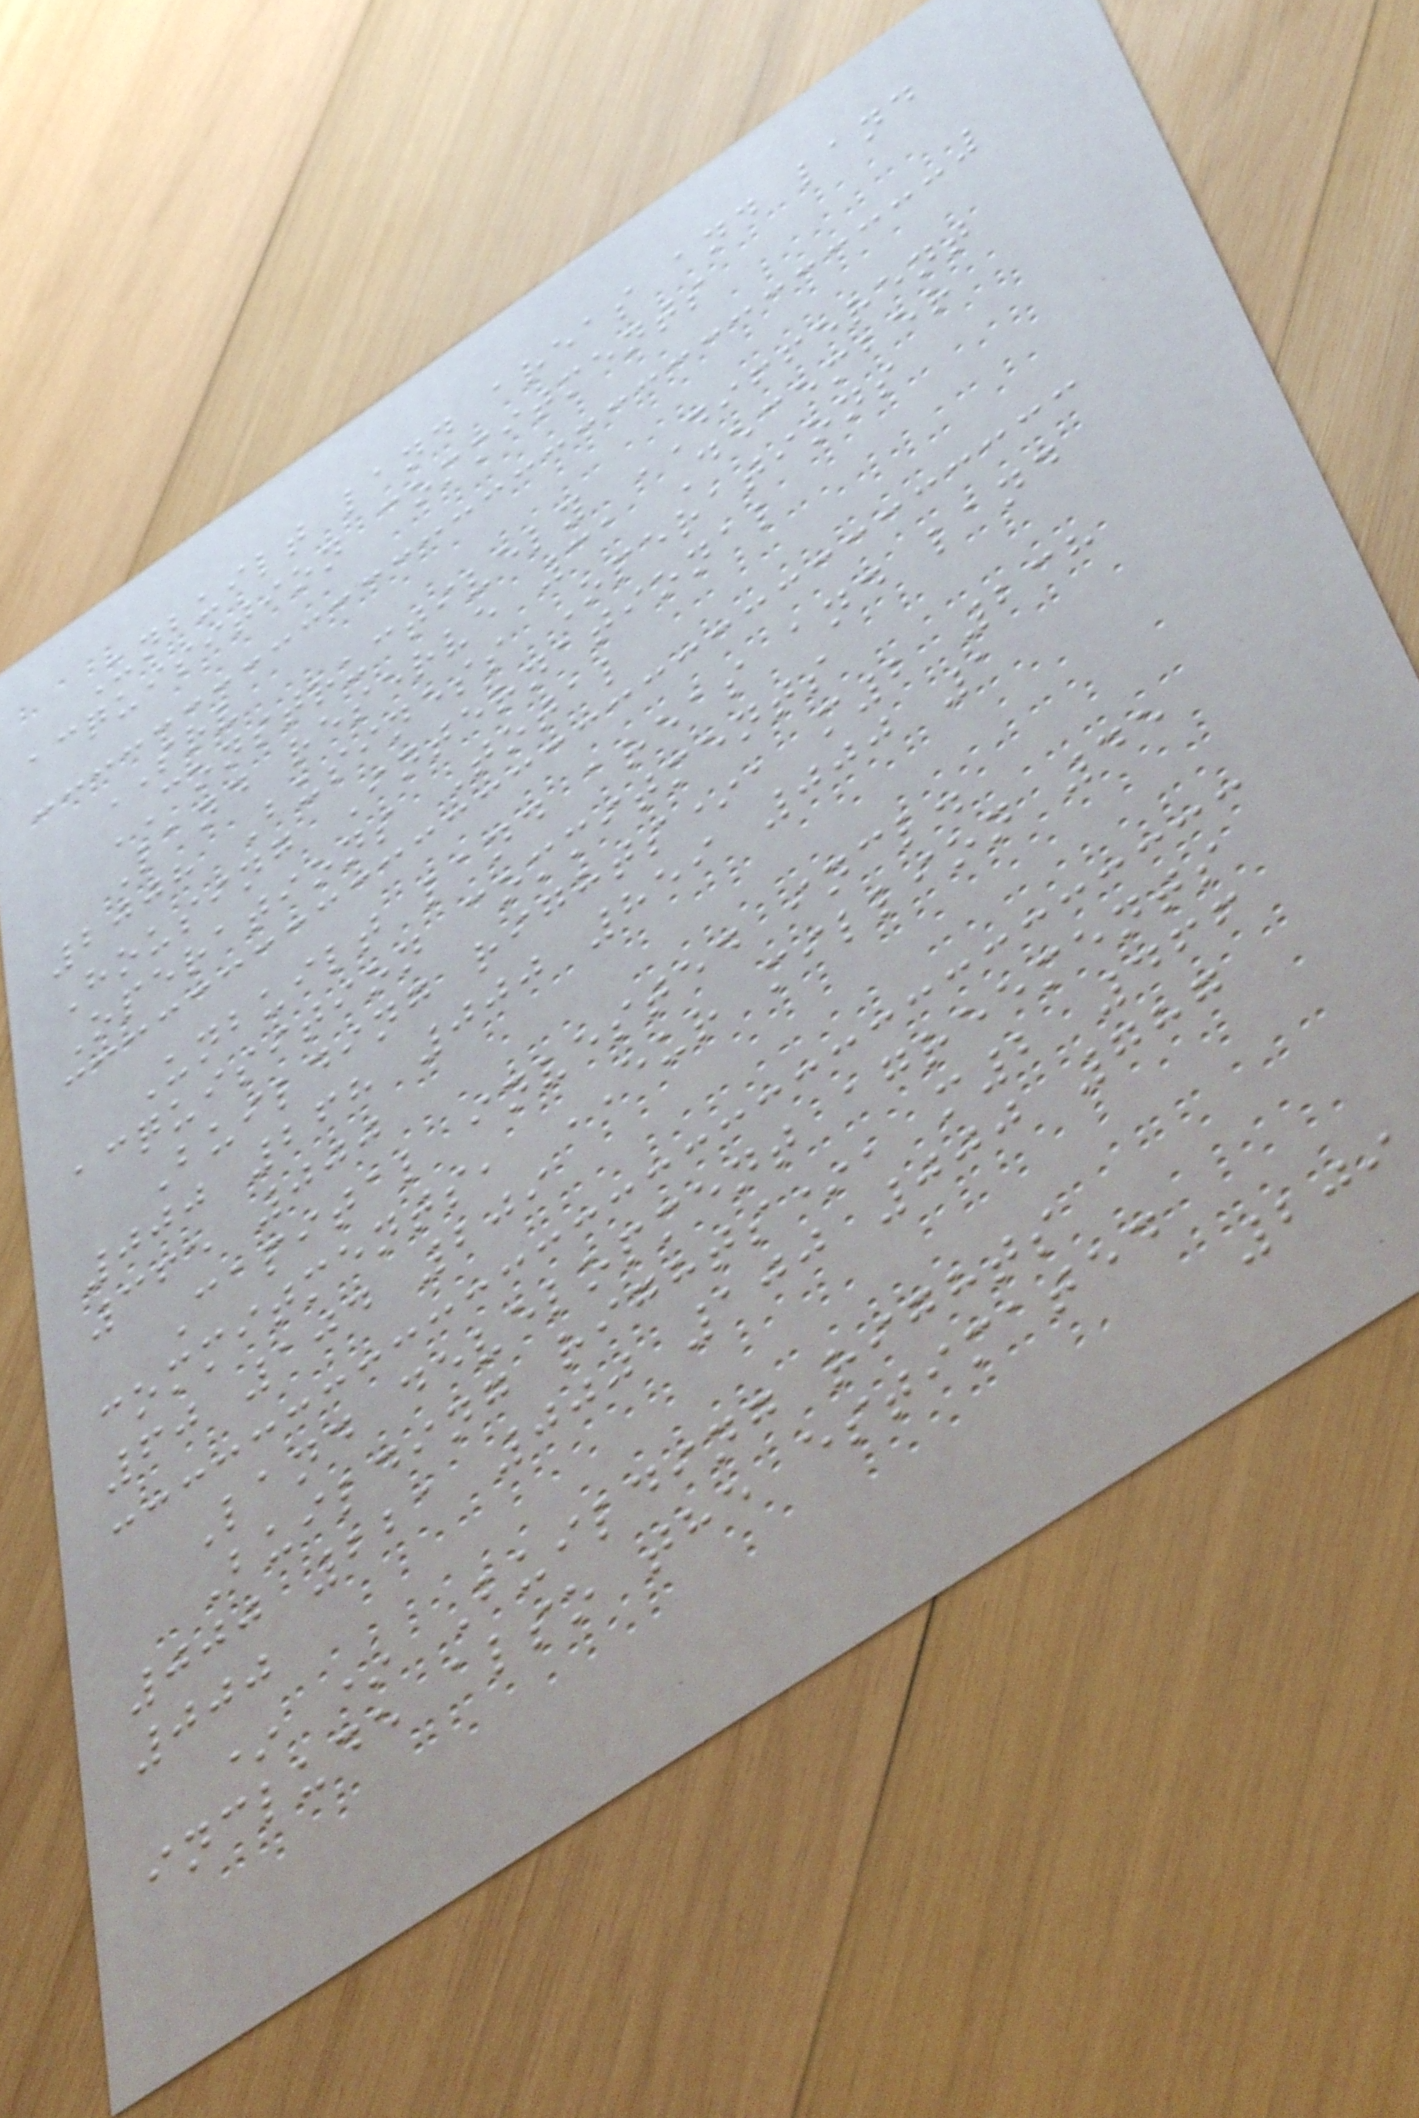Unbuilt land areas and land
acquisition commitments
SRV
CONSTRUCTIVELY DIFFERENT
Land reserve 31 December
2008 Business Operations
Housing International
Operations Total
Unbuilt land areas and land
acquisition commitments
Building rights*, m2 238
000 268 000 859 000 1
365 000
Capital invested incl.
commitments, EUR million 45
60 104 209
Land development agreements
Building rights*, m2 466
000 221 000 100 000 787
000
* * Building rights
include also the estimated
209
